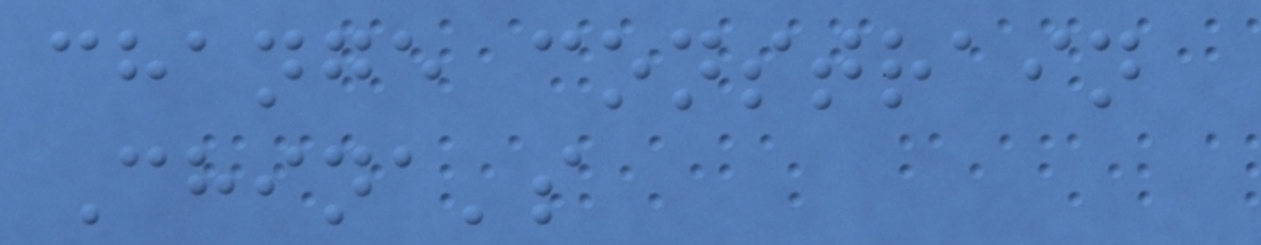change constrain
China's
